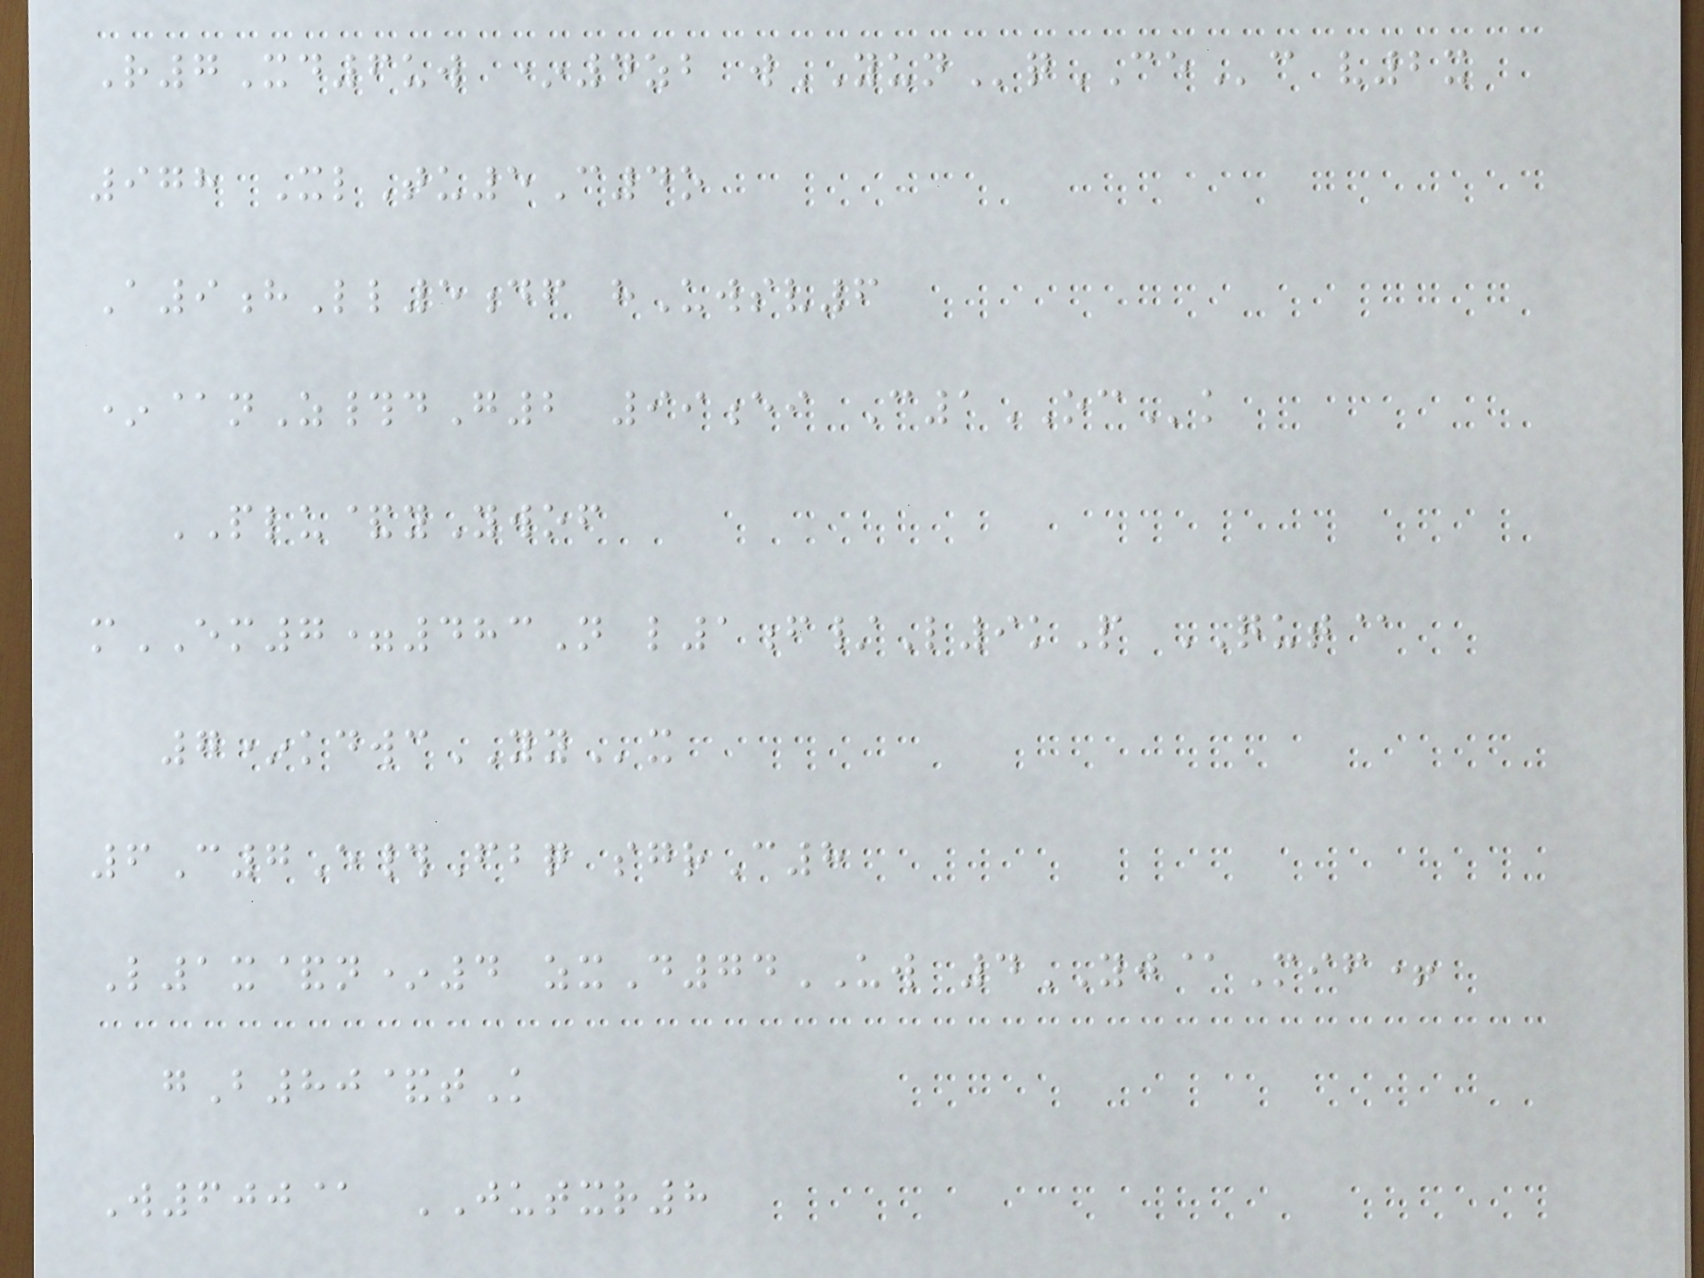R7Xd6uw *4zb wYUNqCEc v2x
978 XlTu5C4o
A9hLl5df hUwsv6
*@nZ#dG2 99ei C1OCk
PLU&yYwof
mEM7=483N l1f/L9kP QUT@
7*kdwcYYx
6C7E#Fbq sgrC8
L1x&n*4 zxD74UW 4YJ@Mif+
gB80&tK
W600@ JUTXR8
